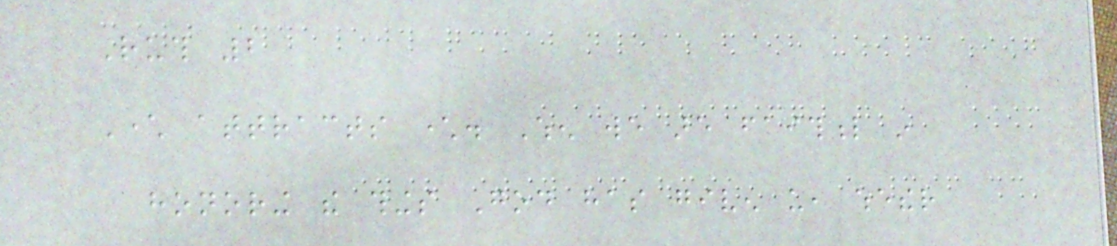Ruth 2
Character attracts character. When we are faithful in
honoring the things God has given us, whether
